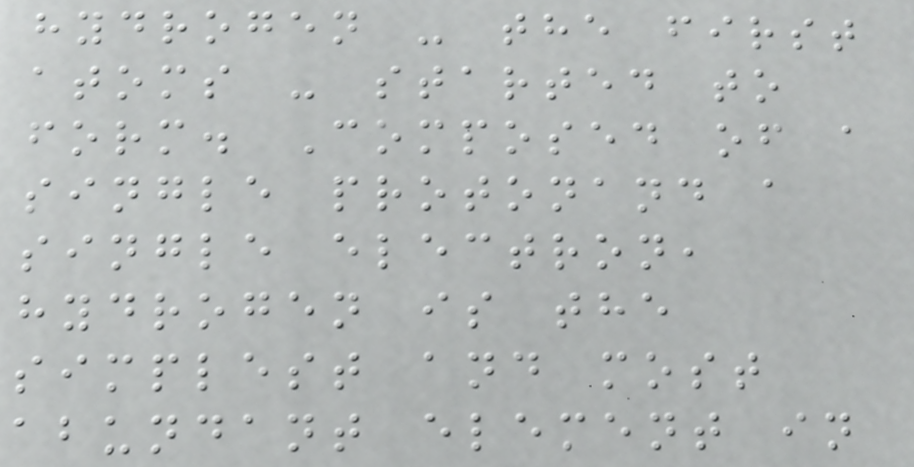hydrogen - the first
atoms - started to
form. Composed of a
single protonand a
single electron,
hydrogen is the
simplest and most
abundant element in
